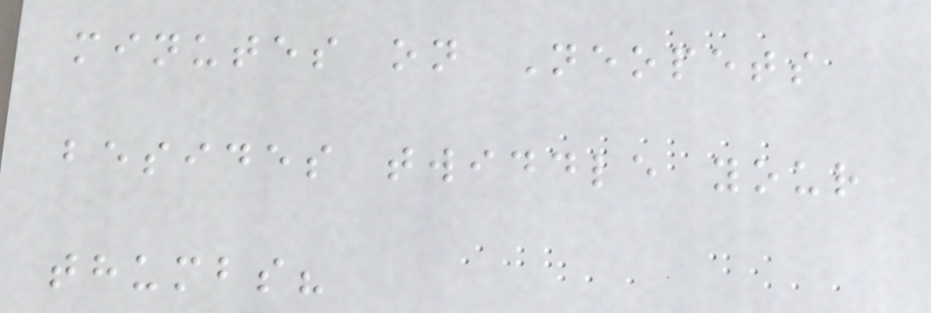minutes on Neopets
besides twiddle your
thumbs?
